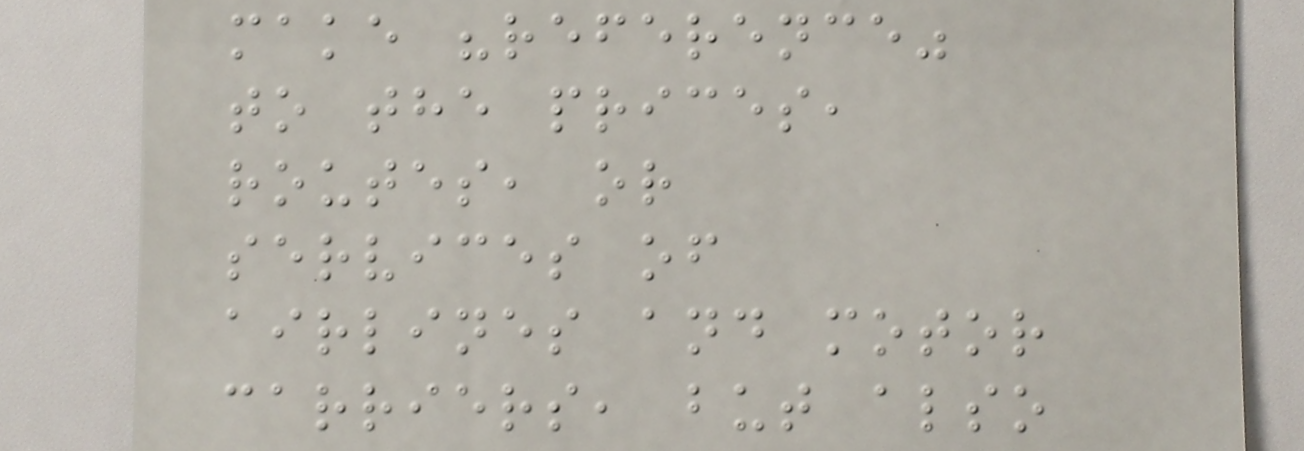make "reference"
to the prices,
routes, or
services of
airlines and motor
carriers, but also
